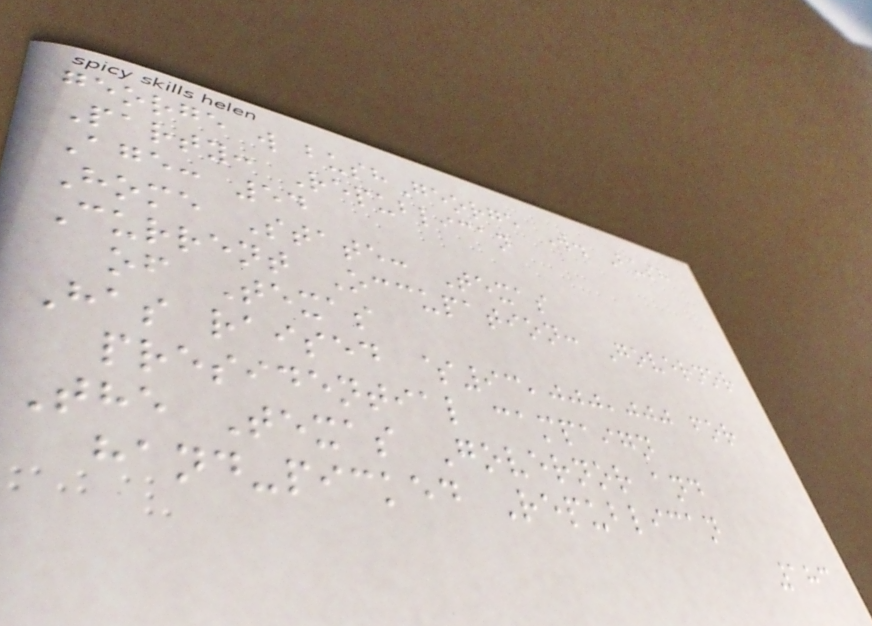george w bushGeorge W. Bush
Party: Republican
Age: 54
Home State: Texas
Current Occupation: Governor
of Texas
Has raised $93,000,000 for
presidential campaign
The Texas Governor and
hand-picked Republican
183
